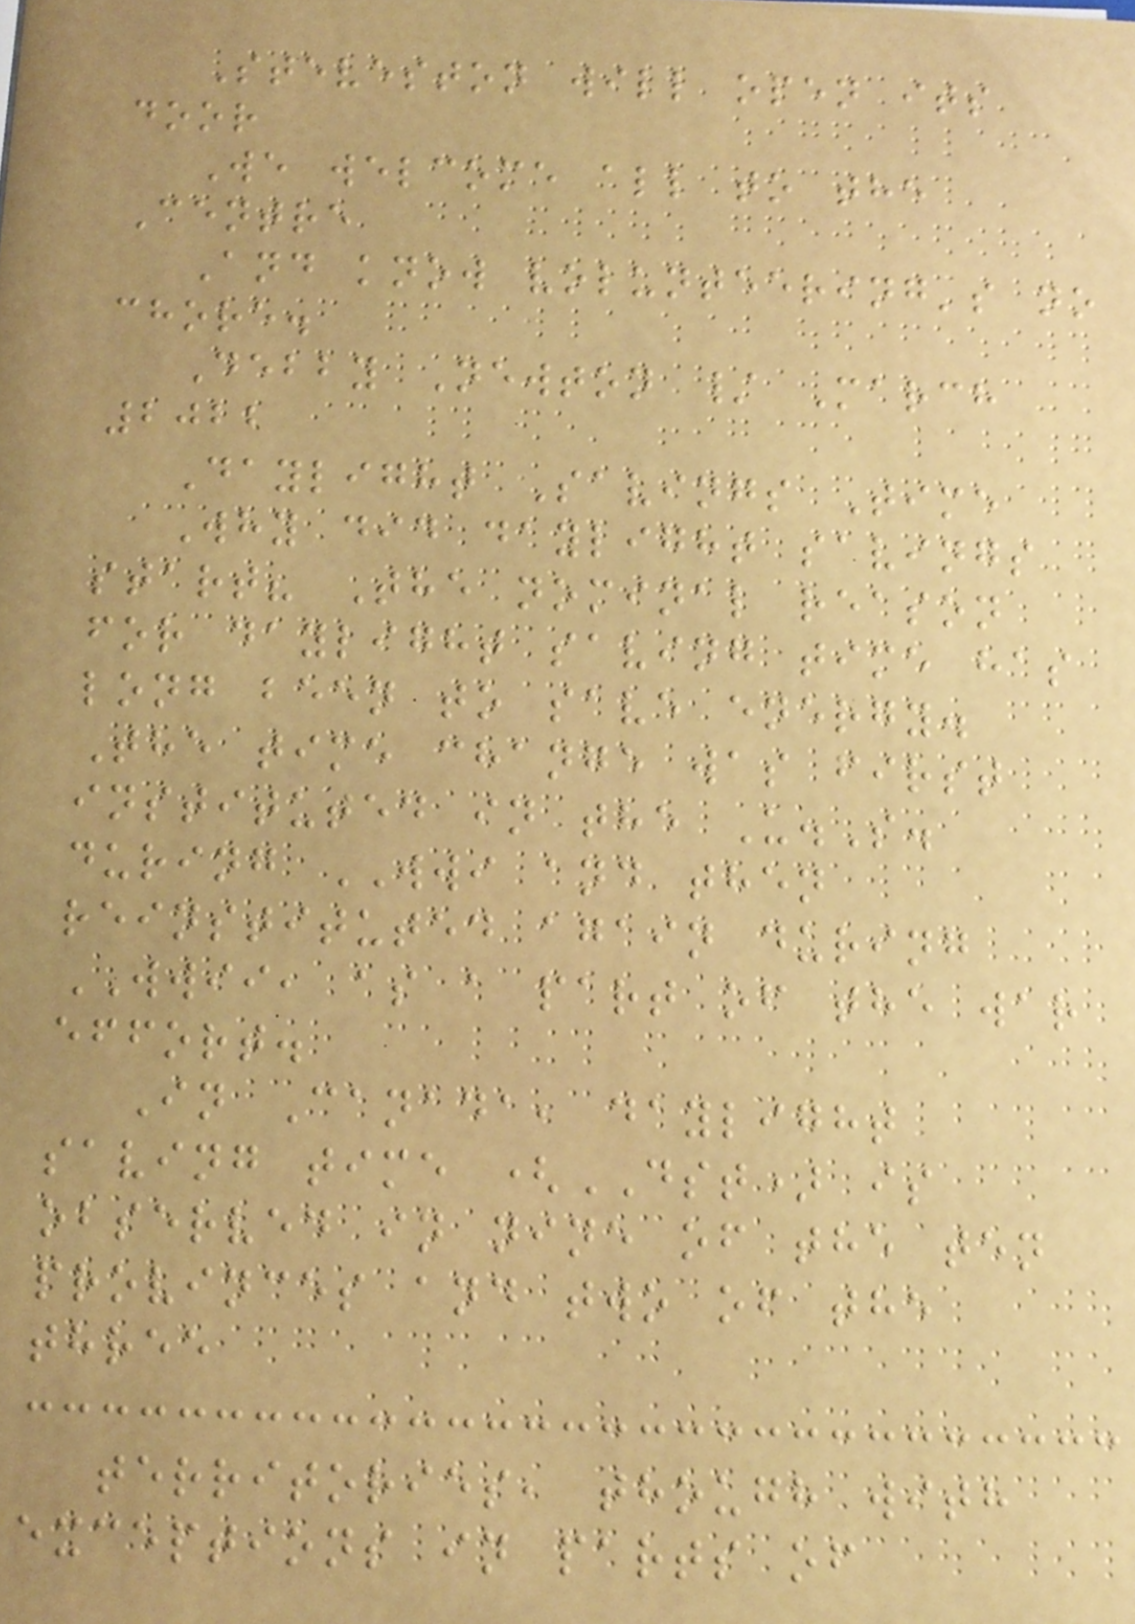Steveston will open its
door
We welcome all to the
Centre
And know volunteering's no
chore.
Debby Newton / March
2022
Daylight Savings Time
Why did daylight savings
start? The nominal reason
for daylight saving time has
long been to save energy.
The time change was first
instituted in the U.S.
during WWI and then
reinstituted again during
WWII, as a part of the war
effort.
In Canada, daylight
saving time (DST) is
observed in nine of the ten
provinces and two of the
three
territories, though with
exceptions in parts of
